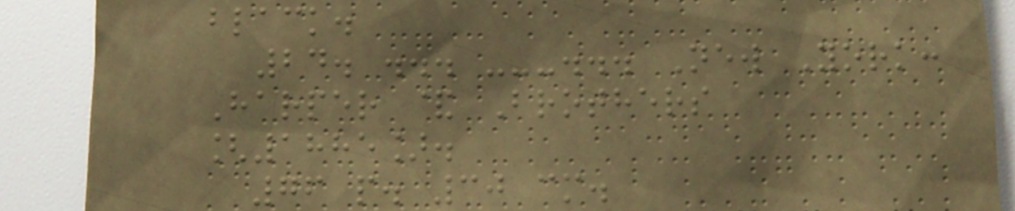black.
24. ... ---... New York:
Harper & Brothers
[1885].
76 p. 30 cm.
